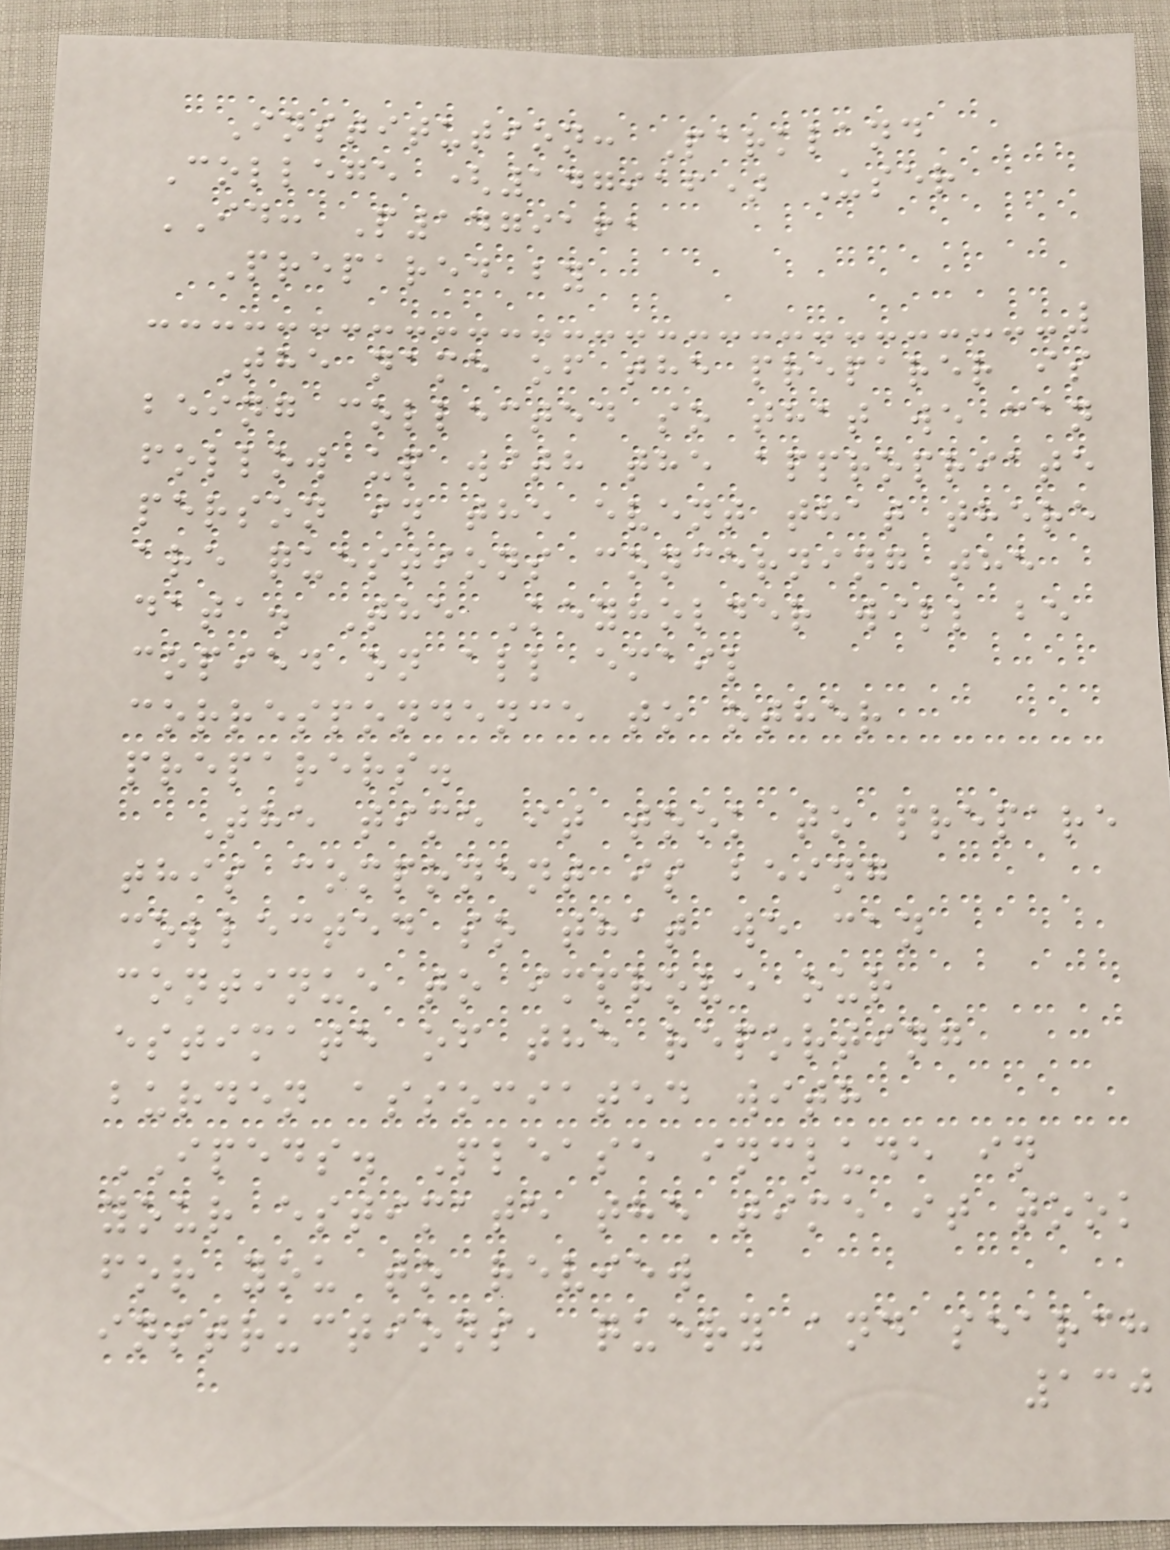Institution: Parkland
College (147916) User
ID: P1479161
Prepared by
The name of the preparer is
being collected so that we can
follow up with the appropriate
person in the event that there
are questions concerning the
data. The Keyholder will be
copied on all email
correspondence to other
preparers.
The time it took to prepare
this component is being
collected so that we can
continue to improve our
estimate of the reporting
burden associated with
IPEDS. Please include in
your estimate the time it took
for you to review
instructions, query and search
130
